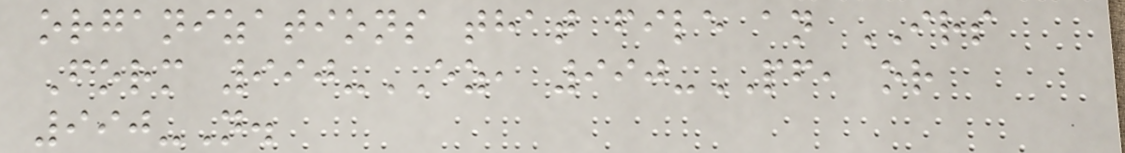organizations that file an IRS
Form 990-EZ, 990-PF, or
990-N.
